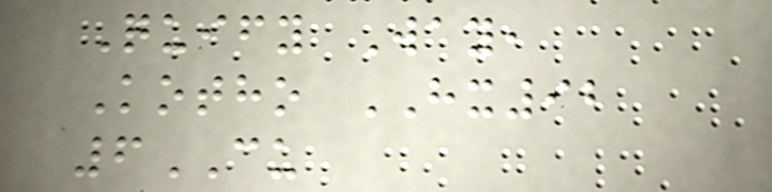Quify Way,
Kotho HX92
6CU
